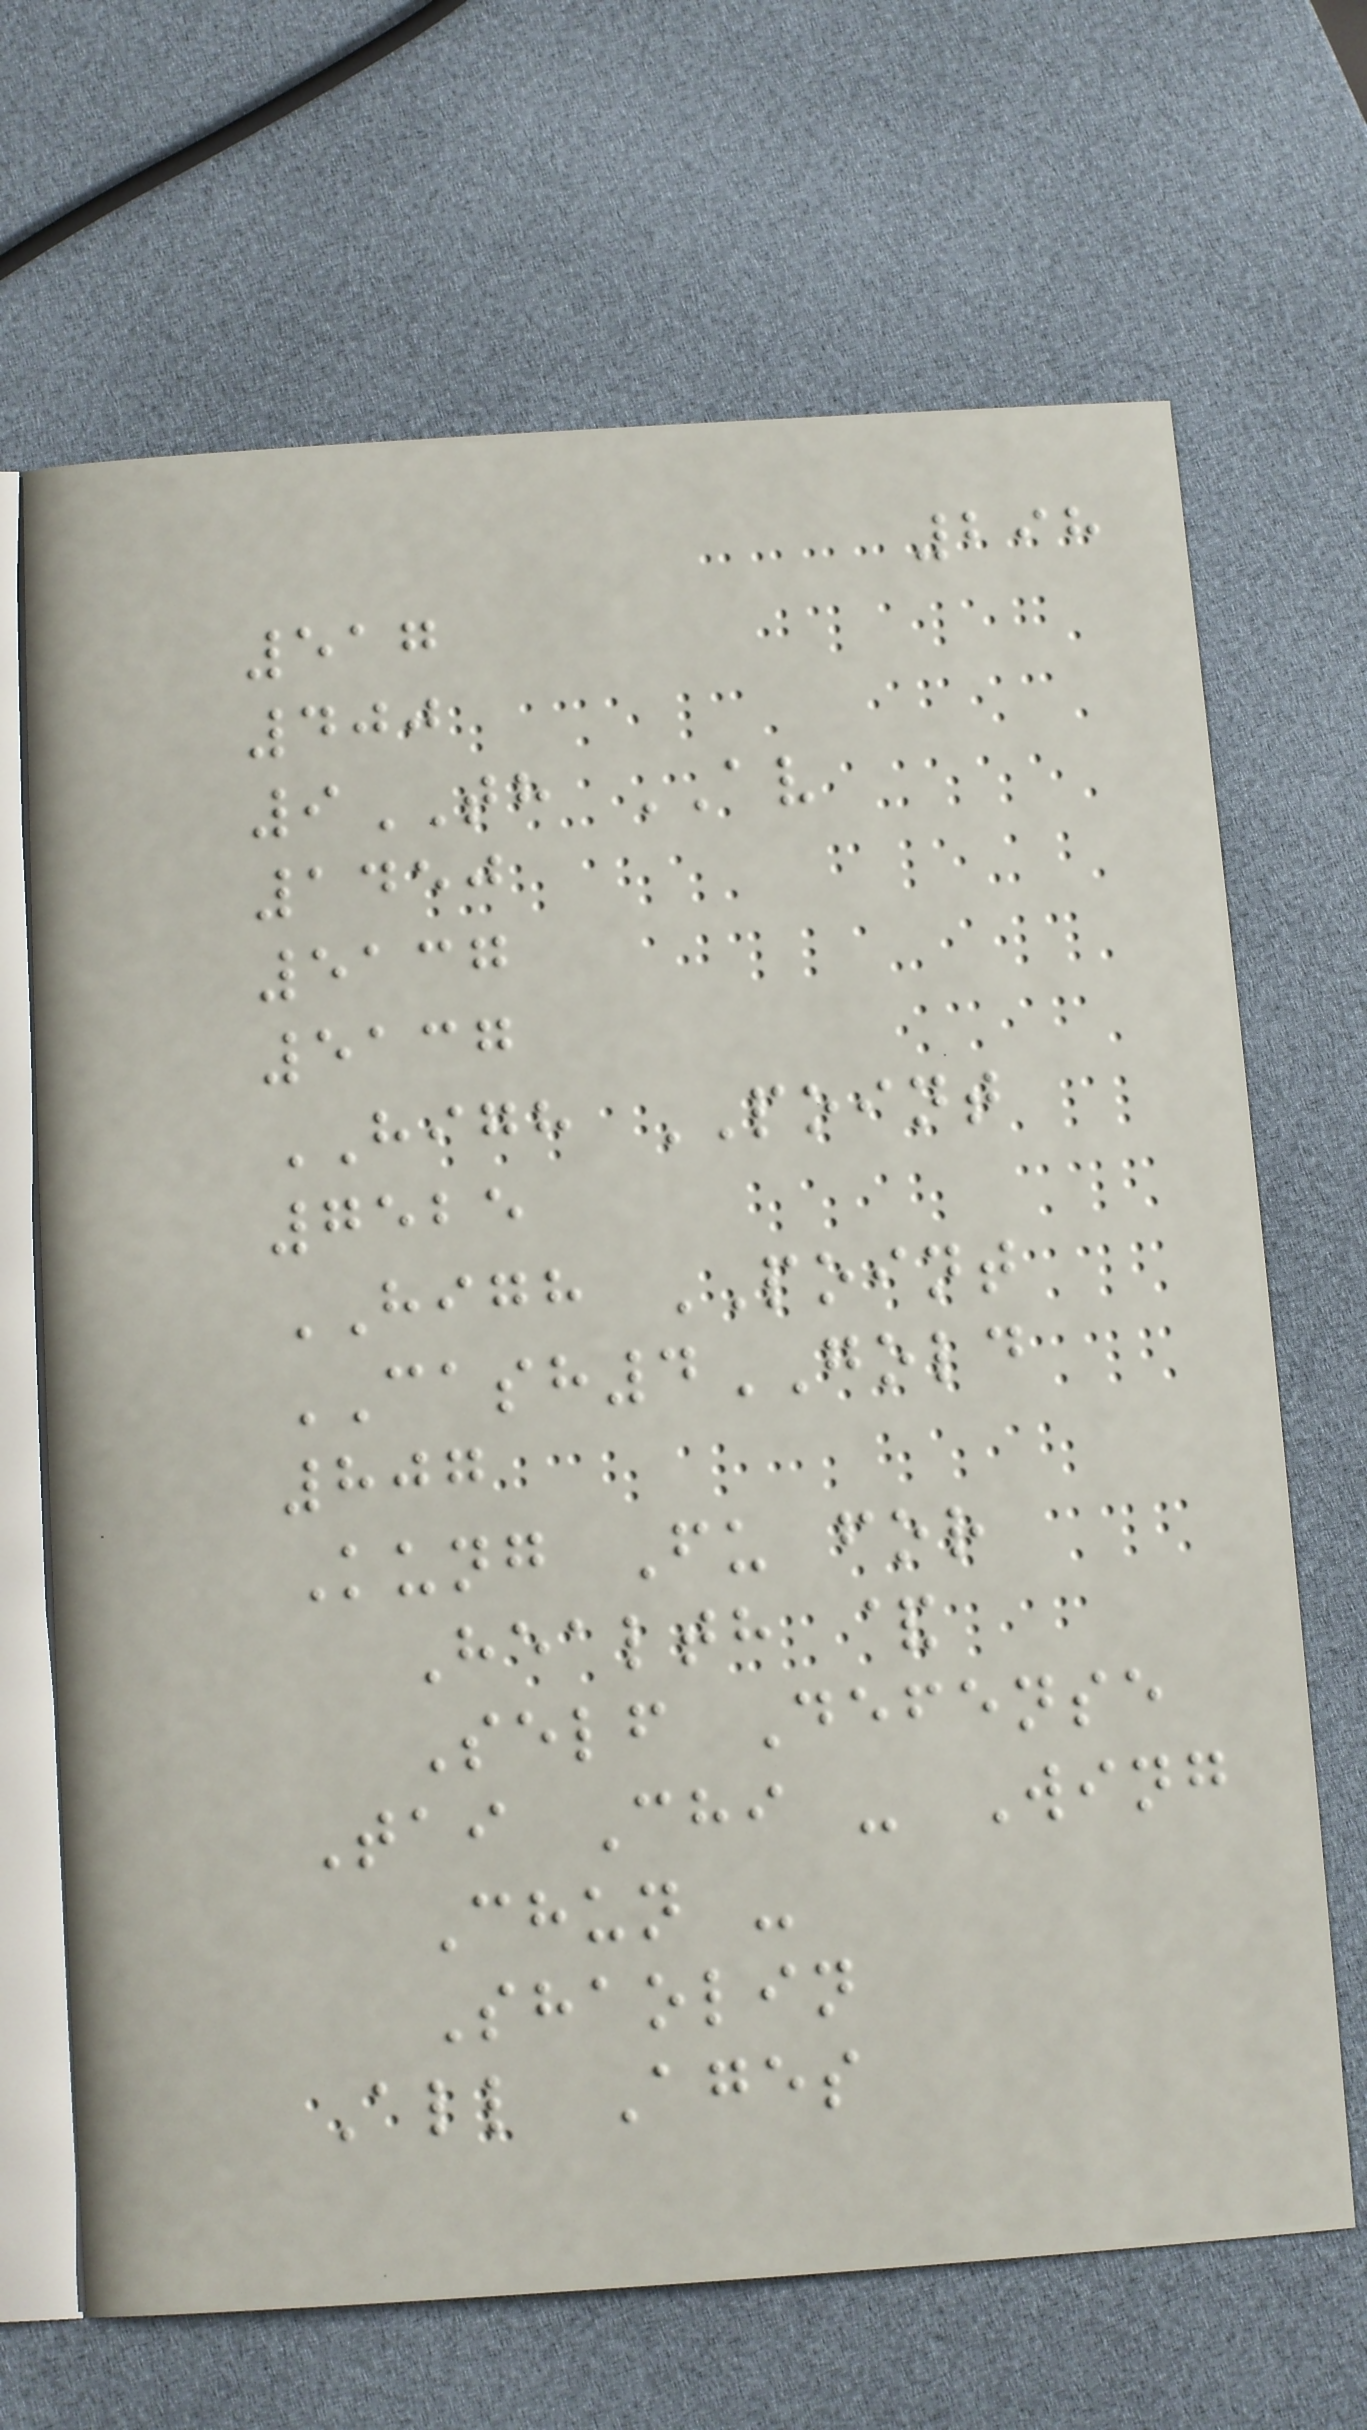298
517
400
9TH AV
1450
5137
5137
HIGH POINT
7525
HIGH POINT
CASH4GOLD
807
Kung Fu for
Health &
Self Defense
Tai Chi - Wing
Chun -
Shaolin
All Ages
